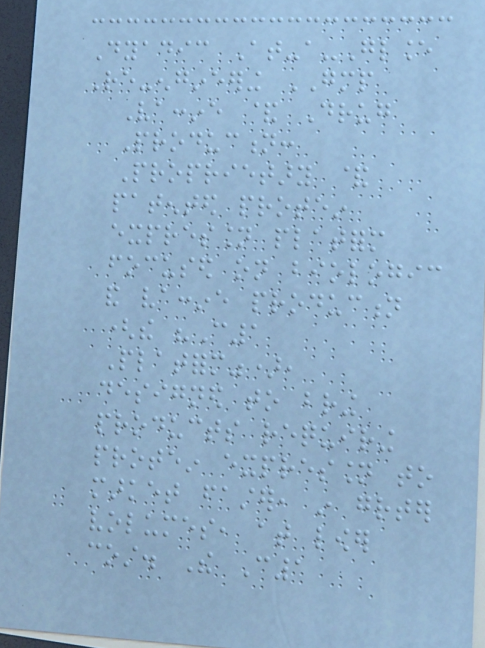Dyadic At-a-Glance
Re-engineering GMP
Vaccine & Drug
Production:
Proprietary &
patented protein
expression platform
focused on biologic
and vaccine production
(the "C1
Platform"),
designed to bring
products requiring
protein expression to
market faster, in greater
volumes, at lower
cost. The C1
